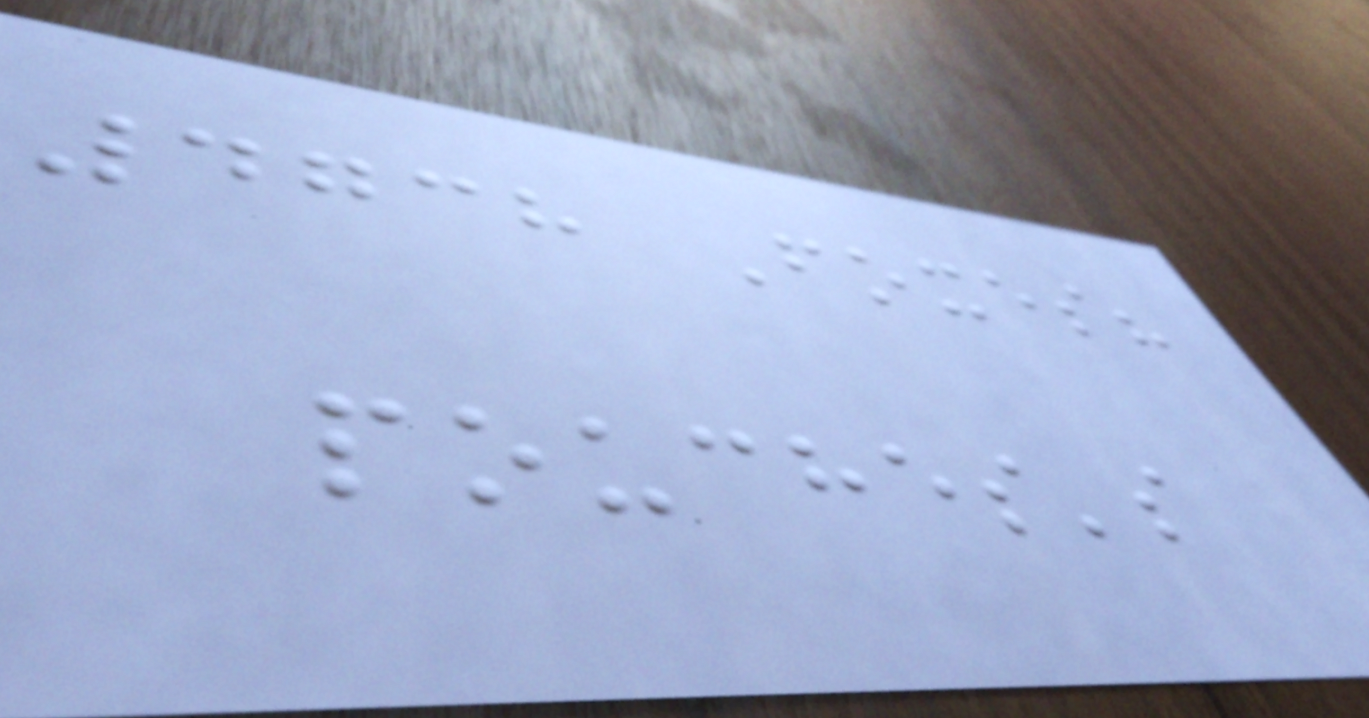4738 Foxes?
pouches's
